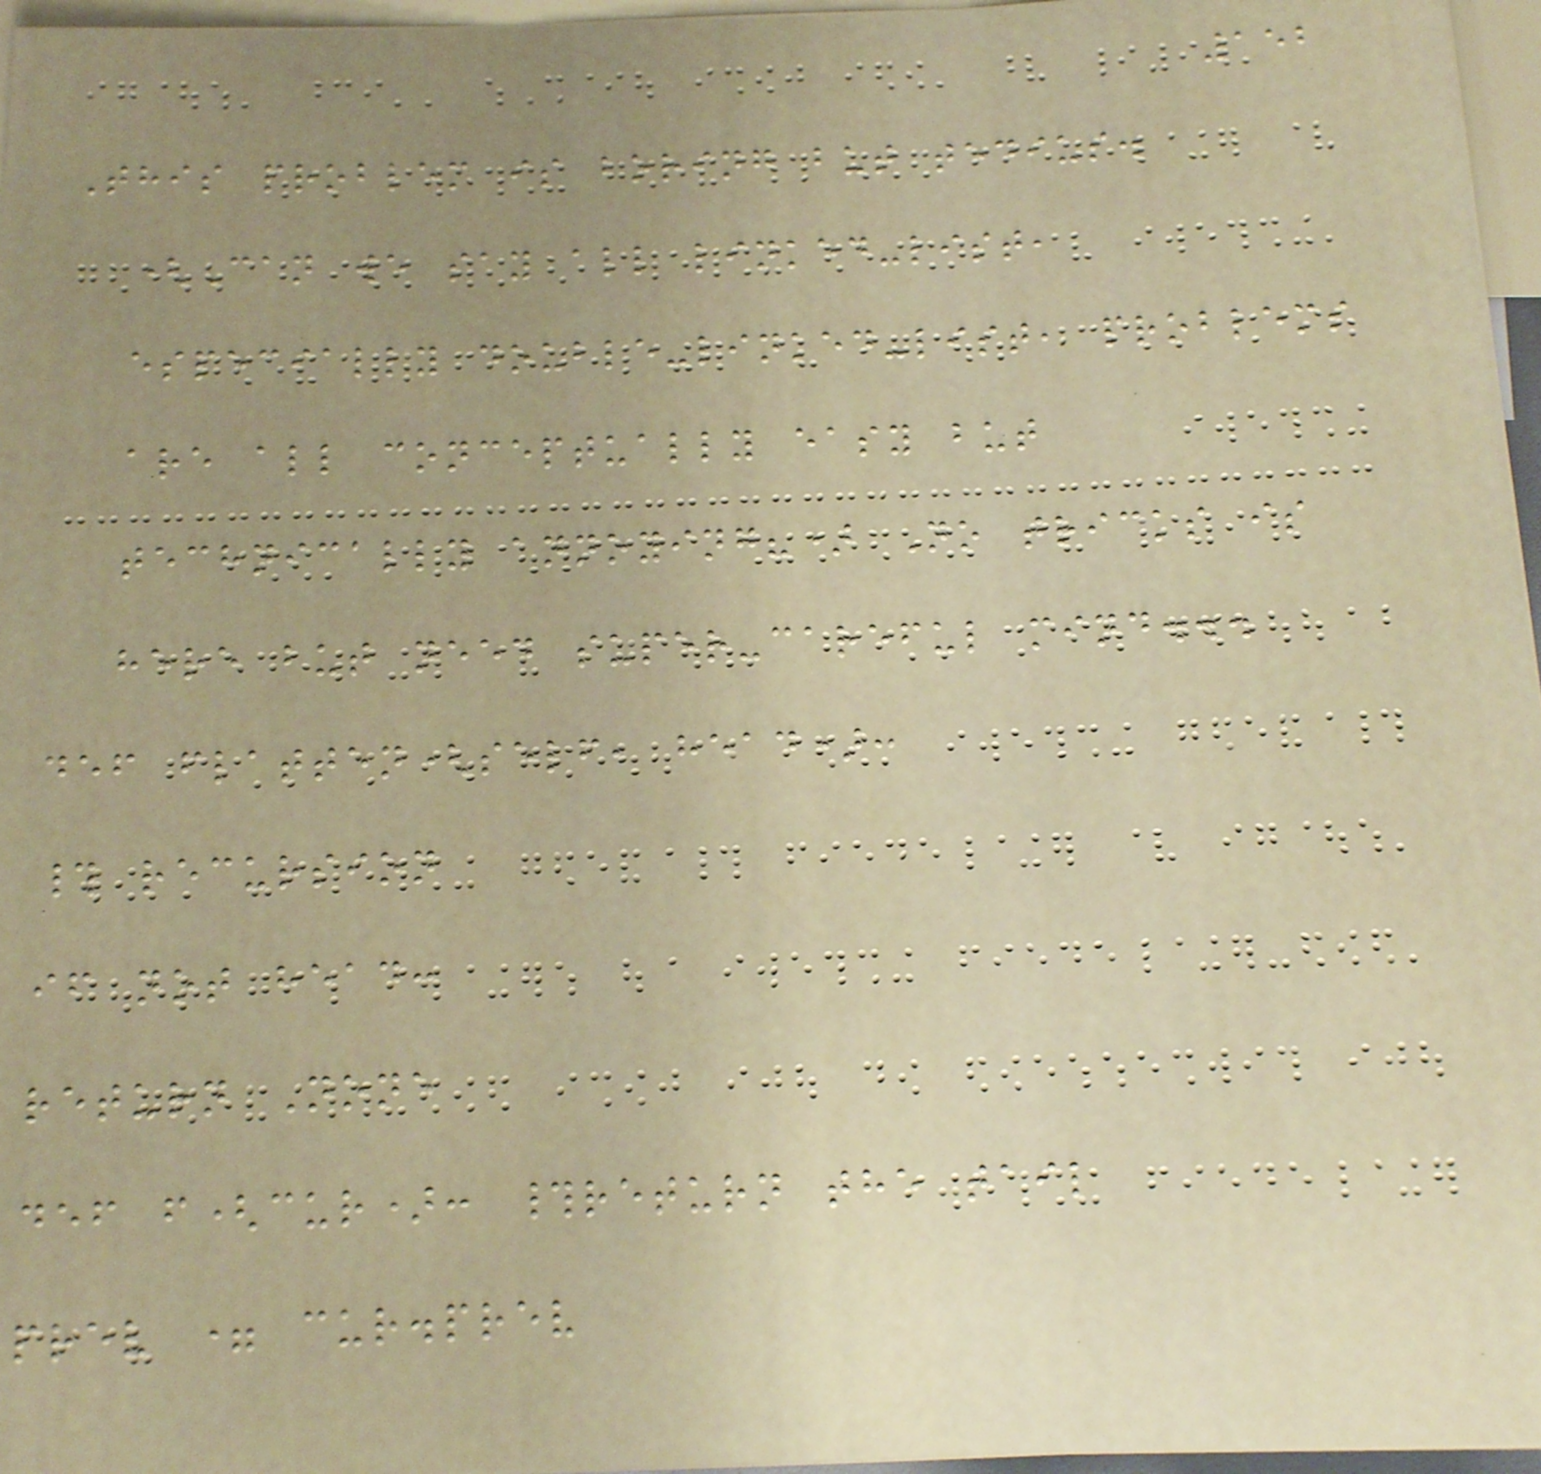152
This problem is boring but tedius.
(Can we say all linked-list,
especially double-linked-list, problems
are all conceptually easy but
technically annoying?) No tricks is
here but need super-careful mind...
def flatten(self, head):
# recursion
if not head:
return None
def f(cur): #return the tail
prev = cur.prev
